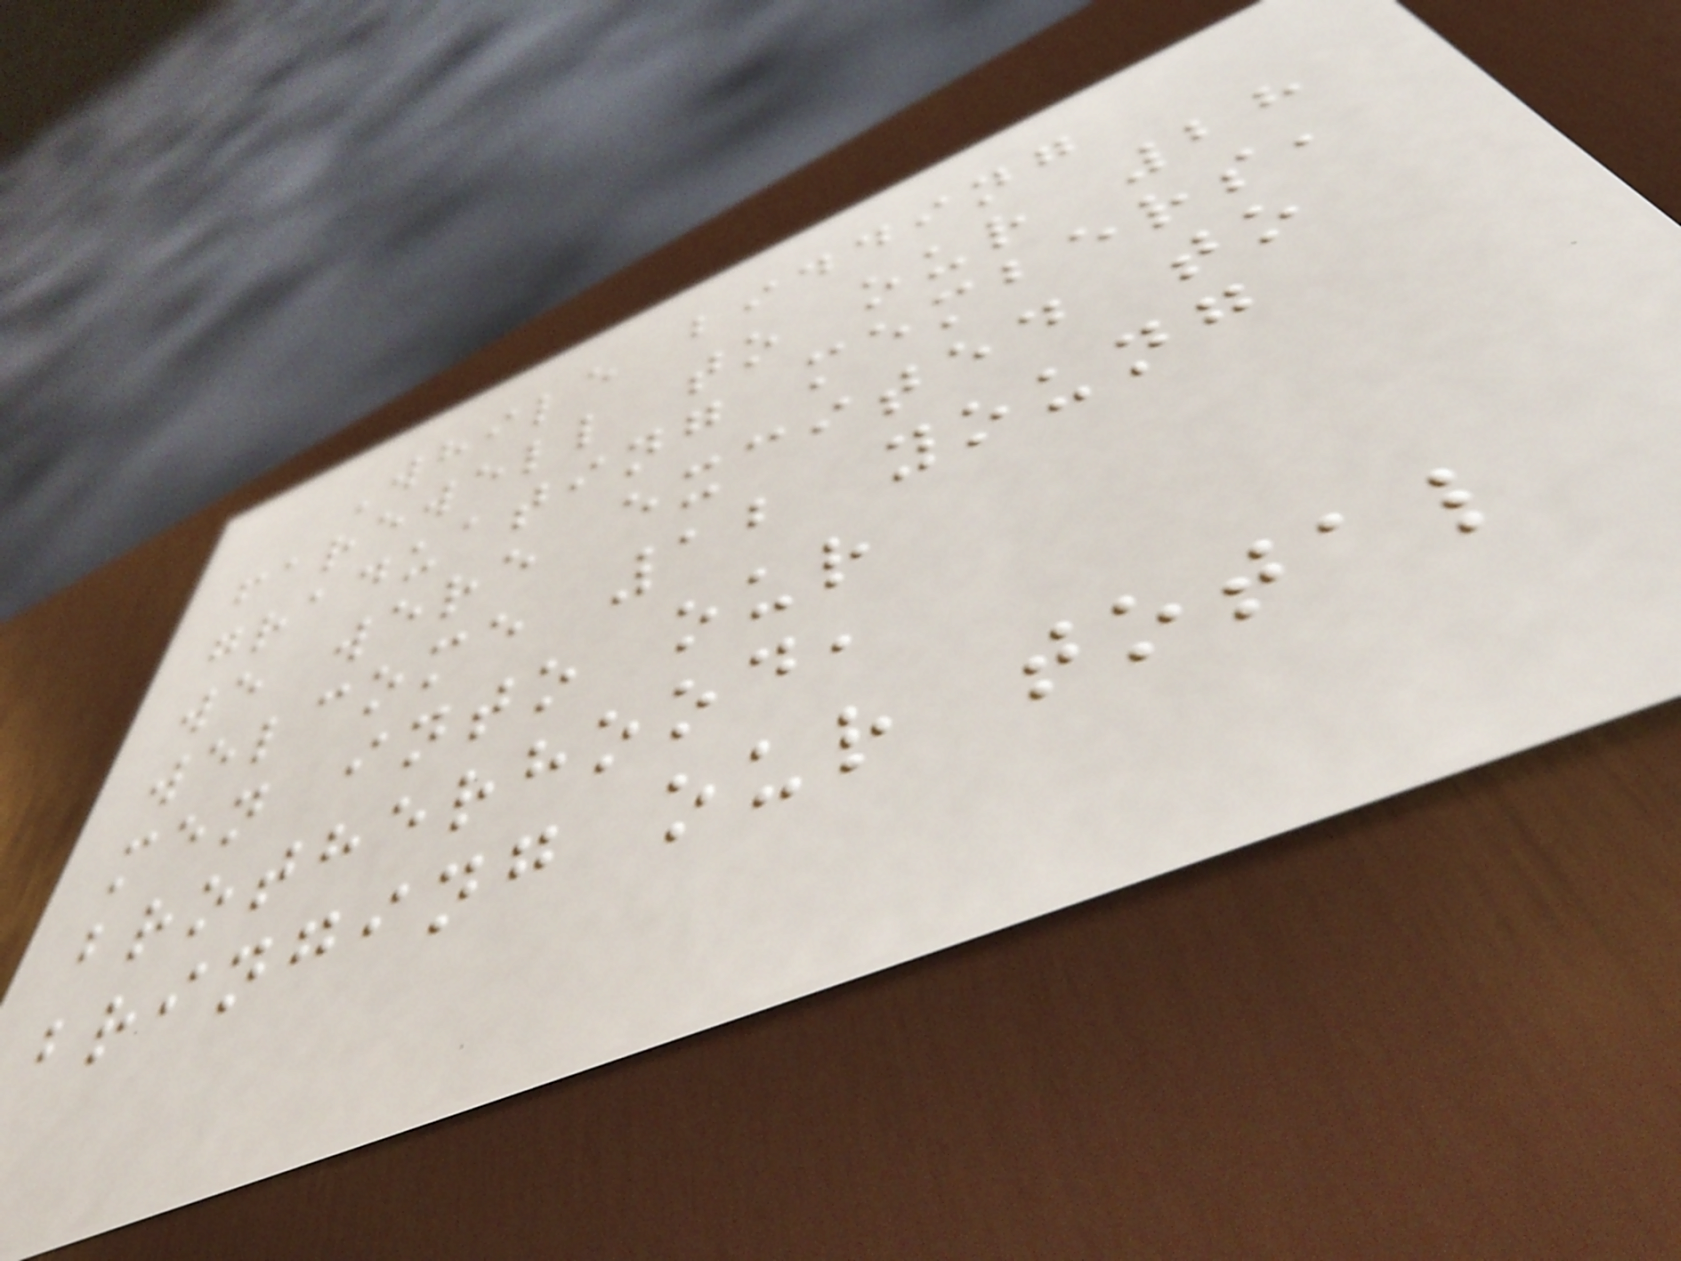While bidding
farewell to our 28
graduating members,
we were excited to
welcome 12 young
men into our
brotherhood,
bringing our total
